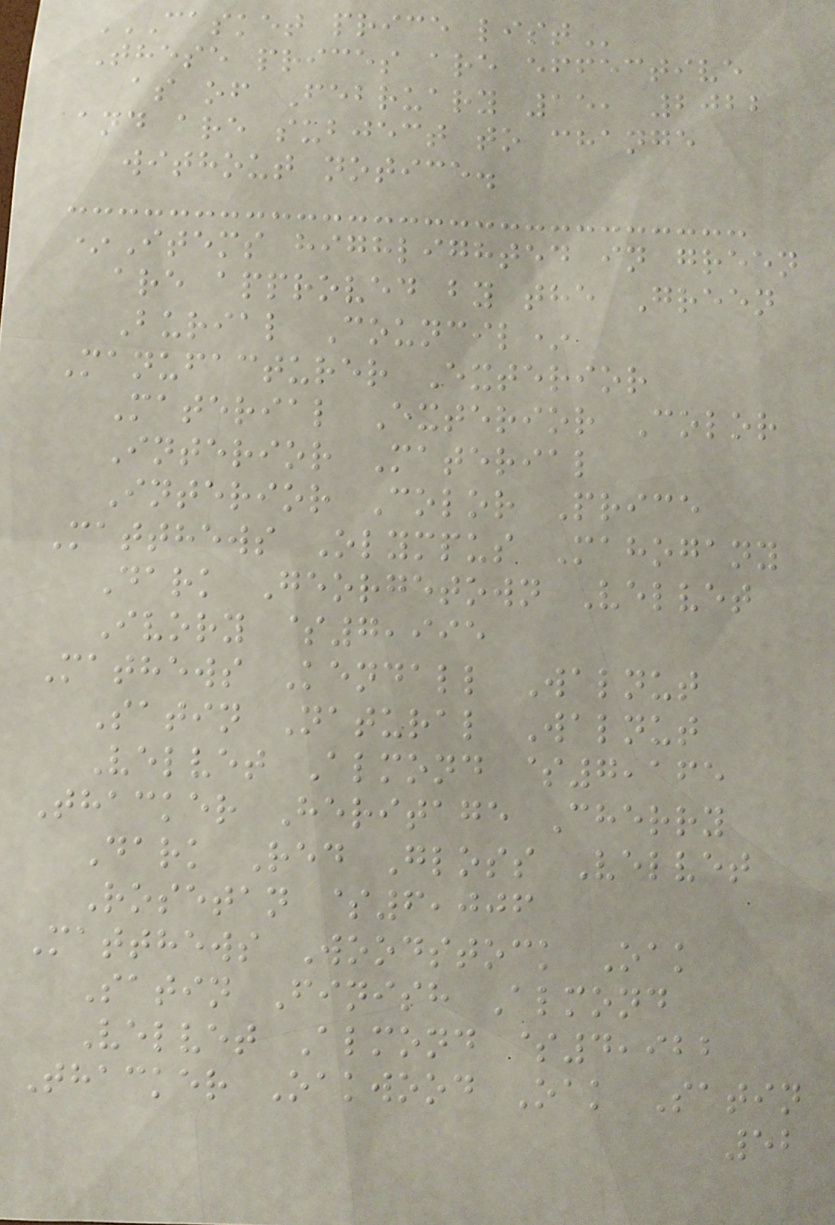CASKET PRICE LIST
These prices are effective
as of February 15, 2022
and are subject to change
without notice.
*Items highlighted in green
are approved by the Green
Burial Council*
Manufacturer Exterior
Material Exterior Color
Interior Material
Interior Color Price
Matthews Olympus Mahogany
Dark Georgetown Velvet
Ivory $7,995
Mathews Kendall Walnut
Satin Natural Walnut
Velvet Almond $7,165
Thacker Heritage Cherry
Dark Red Gloss Velvet
Rosetan $6,006
Matthews Woodstock Oak
Satin Finish Almond
Velvet Almond $4,922
Thacker Oakwood Oak Satin
52
